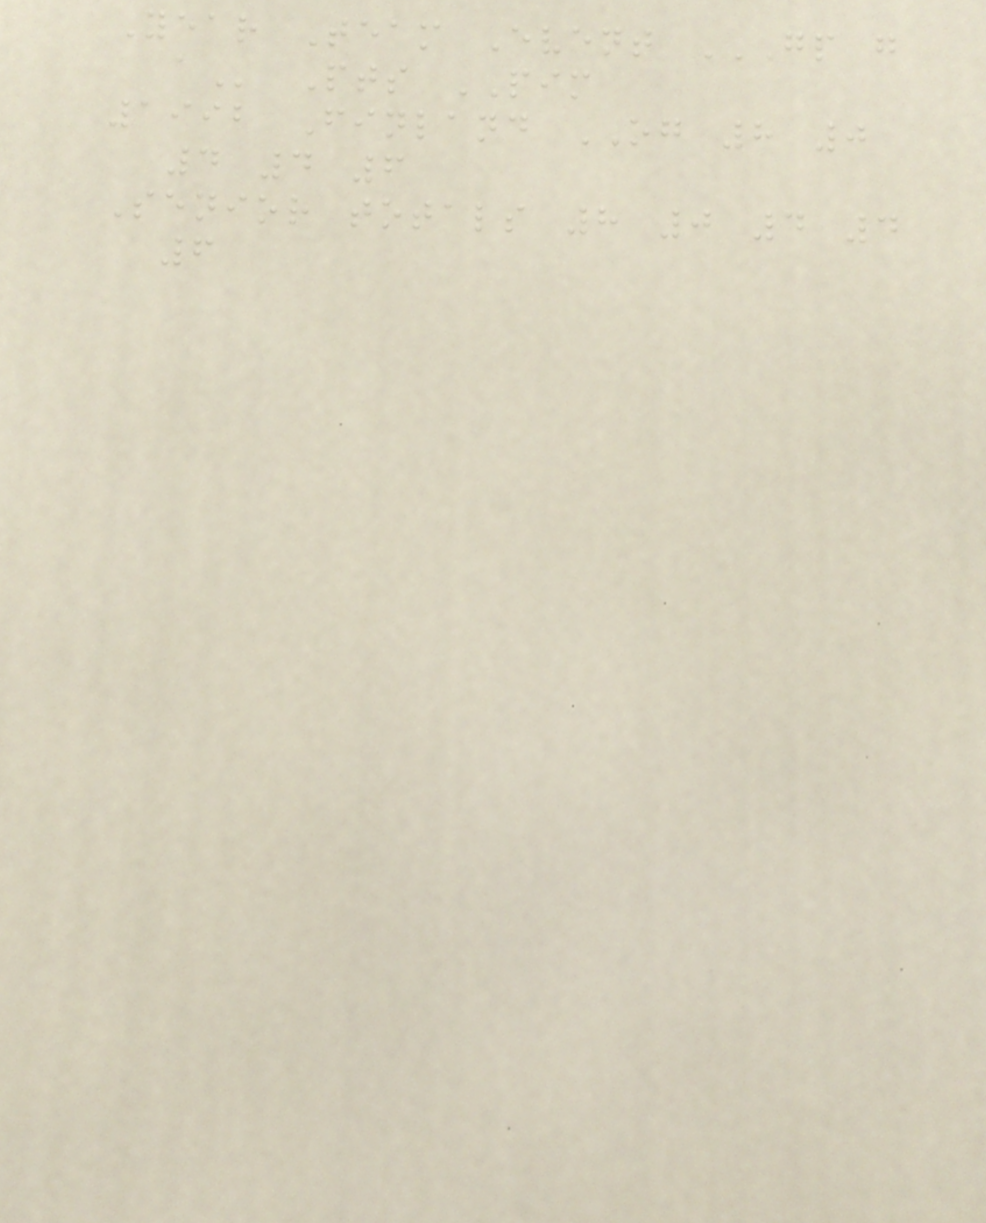Year Team Event GP G
A Pts PIM
1992 Finland OG 8 0
4 4 6
Senior totals 8 0 4 4
6
